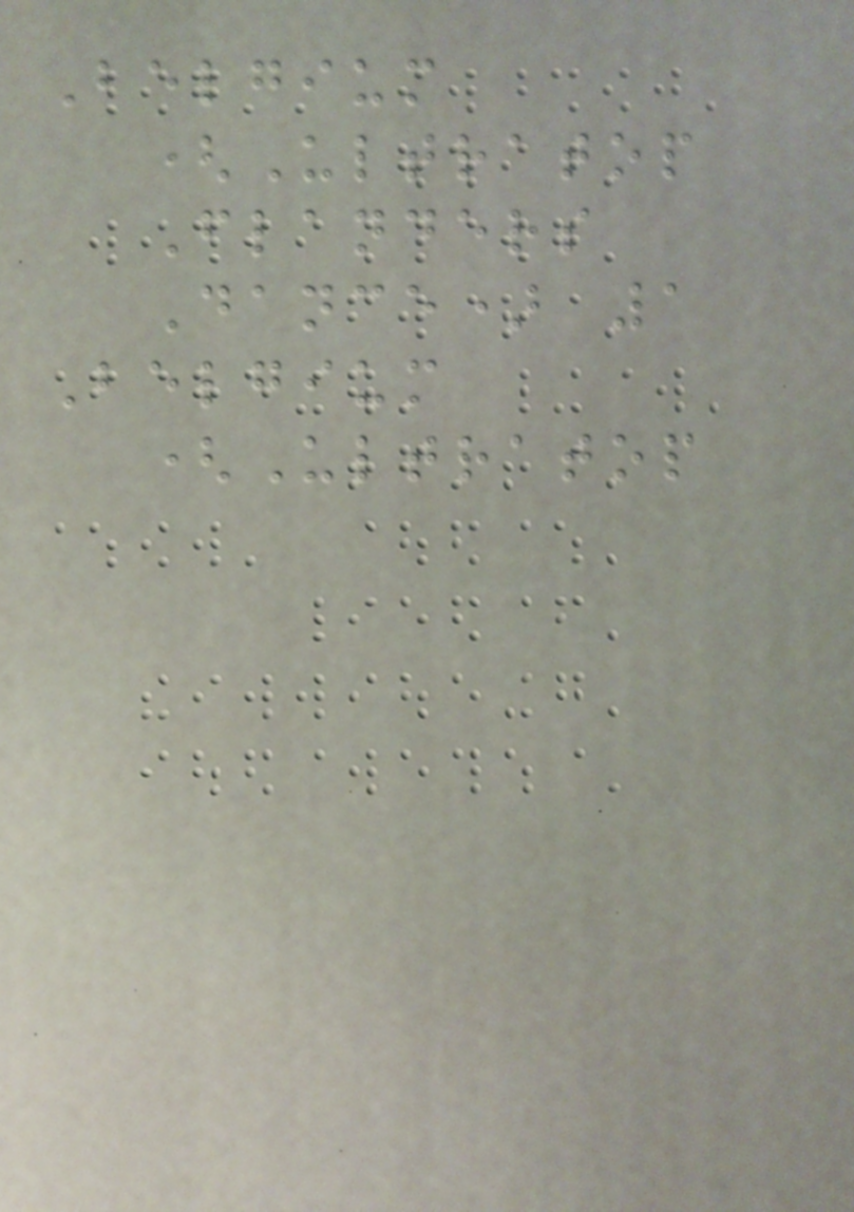Belgium
(Ultratop
Flanders
Dance) 1
Belgium
(Ultratop
